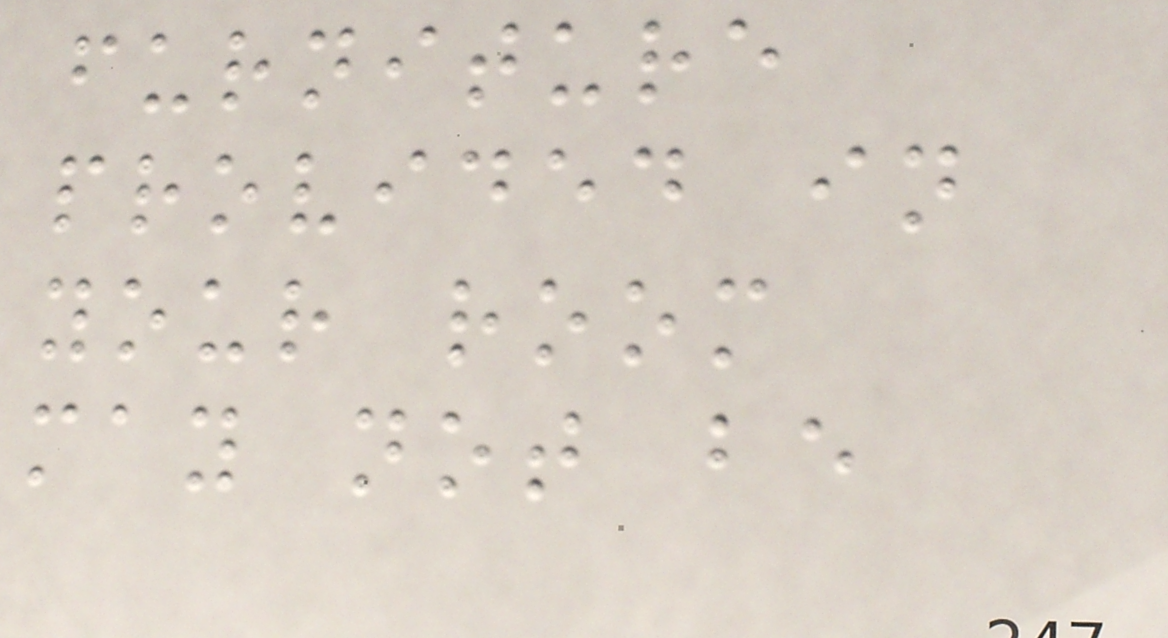furniture
provided in
your room
may not be
